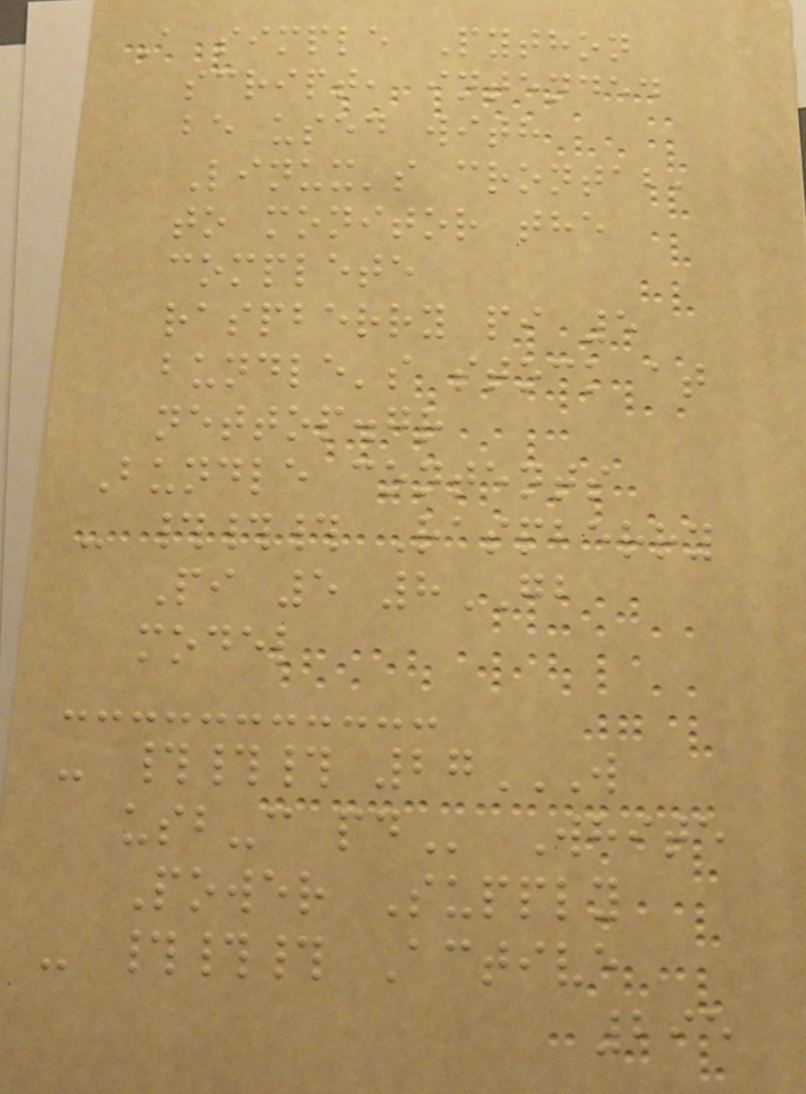A simple Python
script, intended
be used with
Linux's crontab,
to monitor the
complete
raspberry pi 5
bundle's stock at
nettop.gr
Bundle contents
- ### Raspberry
Pi 5 8GB
model
- ### 27W
USB-C PD White
Power Supply
- ### Active
295
